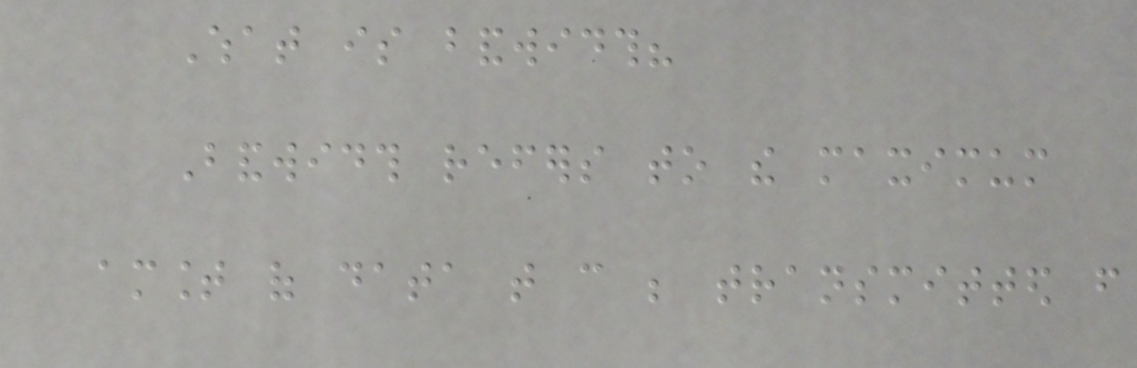What is bandwidth?
Bandwidth refers to the maximum
amount of data that can be transmitted from
